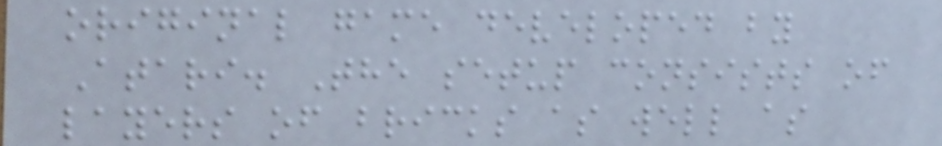original game developed by
Atari. The setup consists of
layers of bricks as well as
